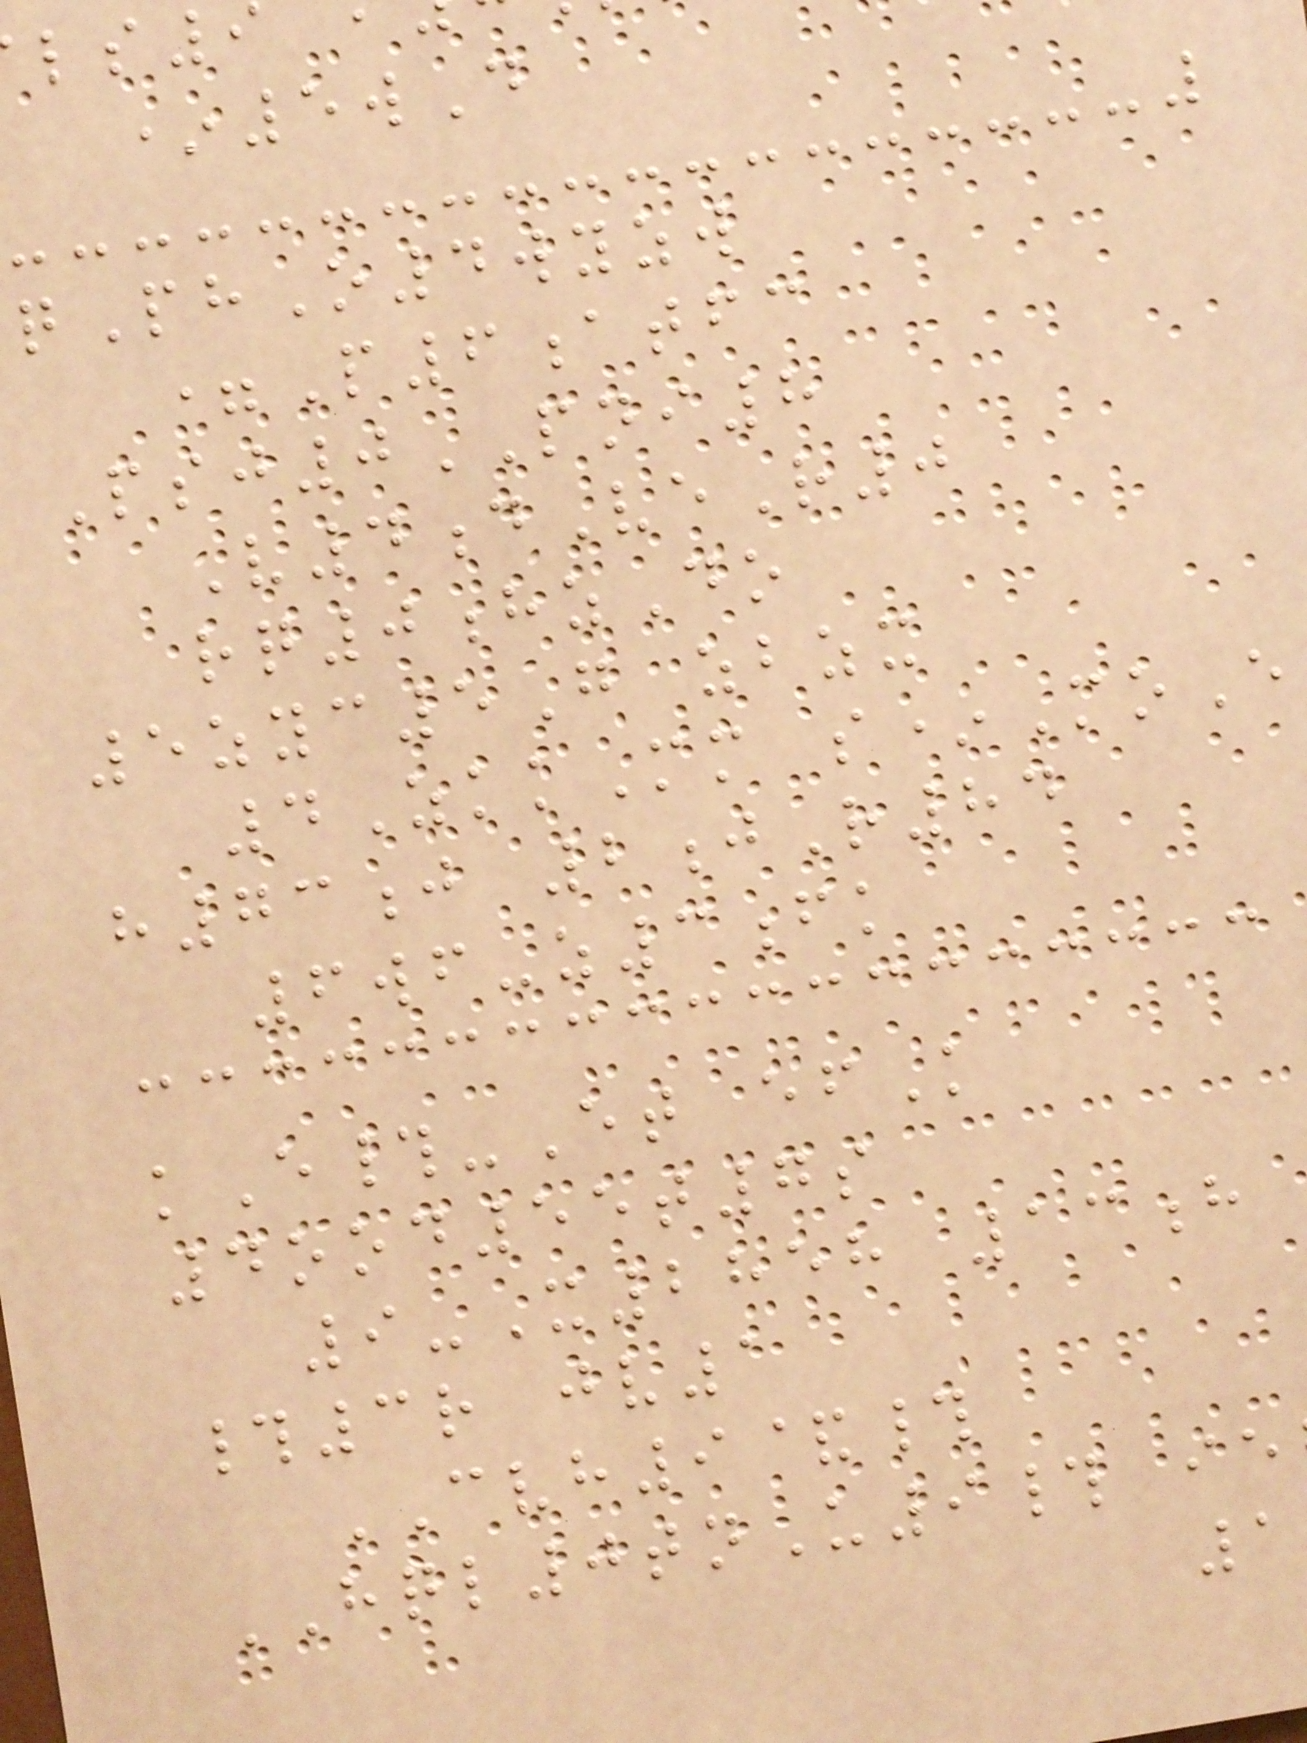*5wD
qPhO4wyzw
=P6atfc
Psj0PNI8
V4dVeR0
rq0hzDo
5zyc5G zbzx
4ZkkMm s*MoE
h73j 2jR84
6wf-z3fk
kE#-Et efK
4ood55t7s
9-X2858 13h
#3r jv1
CVH9&#
HQL0tnU9# ie
